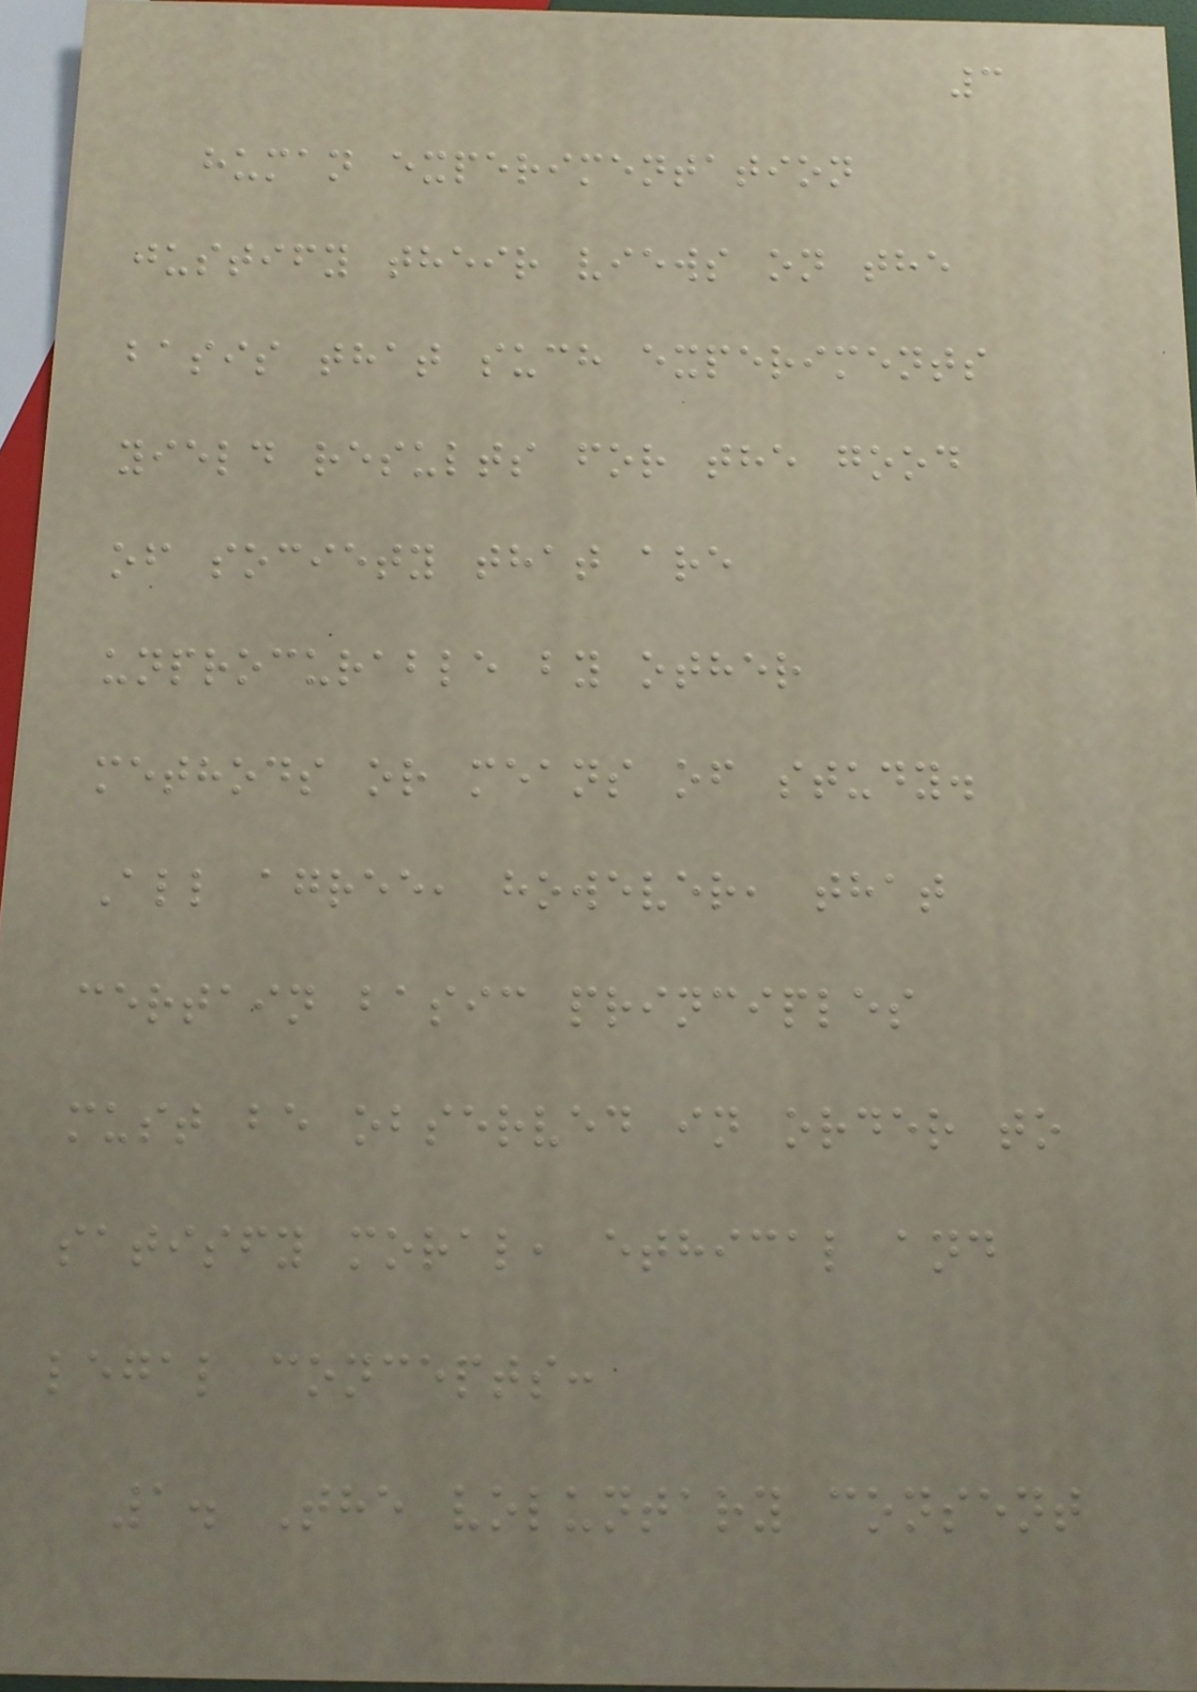3
human experimentation
justify their views on the
basis that such experiments
yield results for the good
of society that are
unprocurable by other
methods or means of study.
All agree, however, that
certain basic principles
must be observed in order to
satisfy moral, ethical and
legal concepts:
1. The voluntary consent
